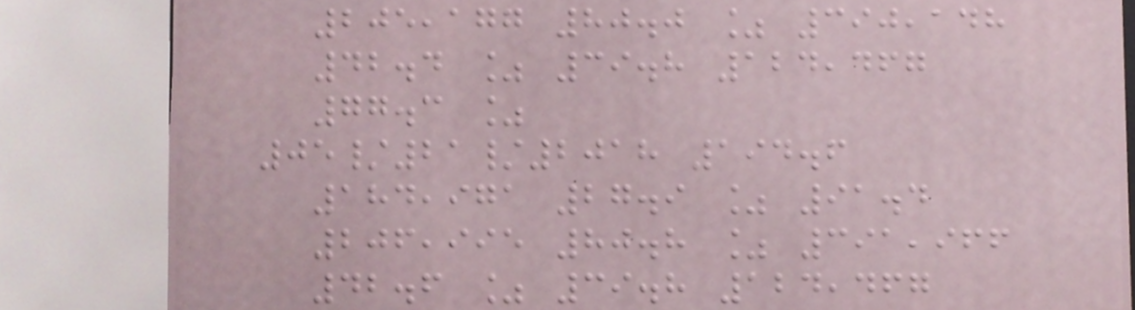205,177 80.0 % 390,148
42.4 % 39.8 124,467
77.3 %
05/21/2018 194.6
184,971 27.9 % 91.4
206,995 80.8 % 391,966
42.6 % 39.8 124,467
